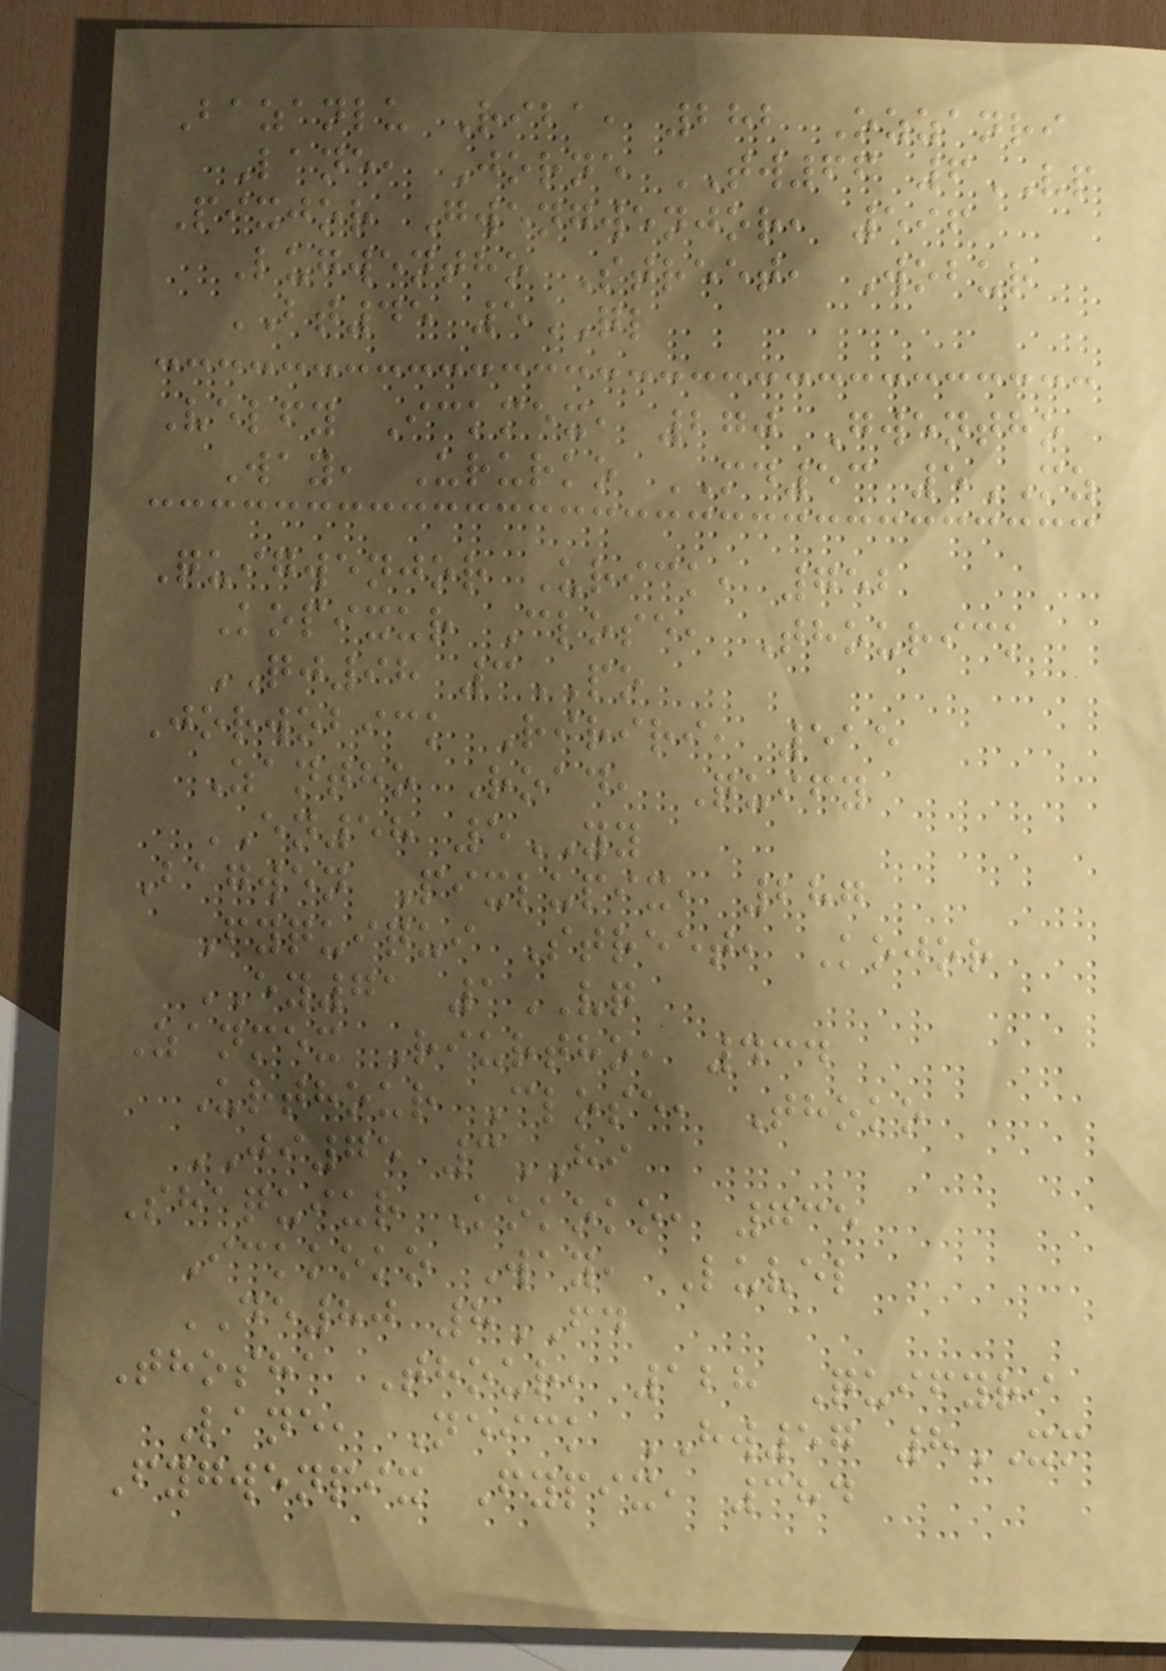Bazanlu Riba, 282 Ozzanri
Lane, Jorne TW66 6VP
Pixjor Gwengwenjor, 596
Lugwentho Street, Wobur
BT45 5QL
Velfy Ickmex, 270 Gwentho
Way, Ururko MD53 5MZ
Quigwenjor Urick, 752
Kopixur Close, Thourick
QJ98 3PO
Jorwobick Ririri, 515
Zantho Road, Quify
EN58 5YY
Bagwen Pixlupix, 287
Fyquiqui Street, Kojor
EY71 1VQ
Zanmex Riurtho, 434
Urthour Close, Thoko
JI75 3HI
Shaquiur Kokoko, 735
Ickkoko Way, Luvel
DE80 8FD
Thosha Thour, 128 Quifyri
Lane, Neick HW57 8XM
Fygwenpix Fypix, 384
